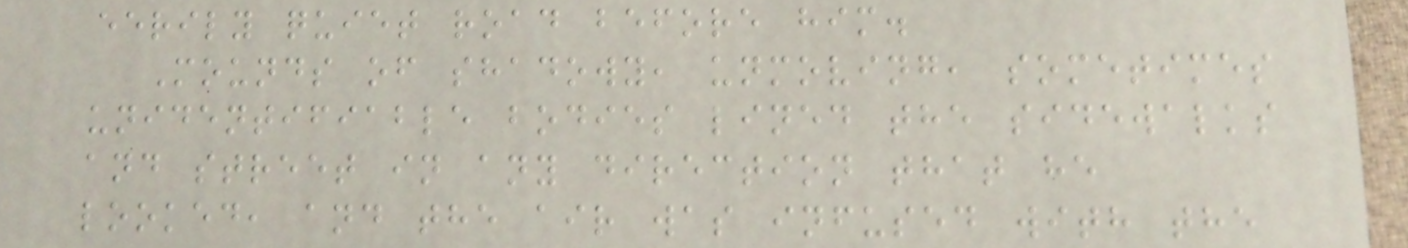eerily quiet road before him.
Mounds of shadowy, unmoving, sometimes
unidentifiable bodies lined the sidewalks
and street in any direction that he
looked, and the air was infused with the
